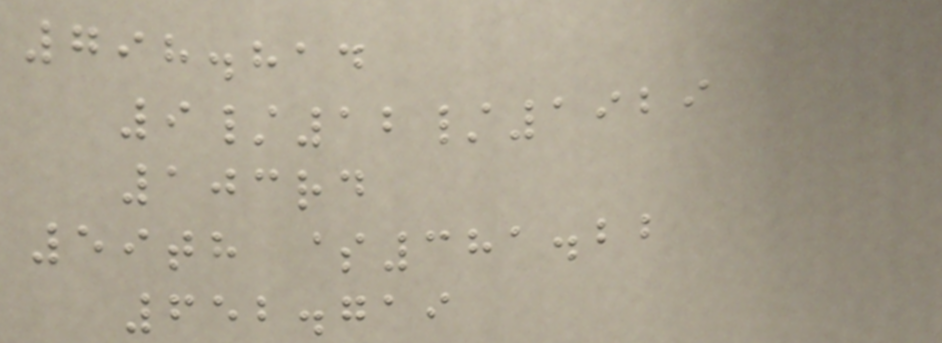798.814
9/12/1929
103rd
59th $381.22
652.719
